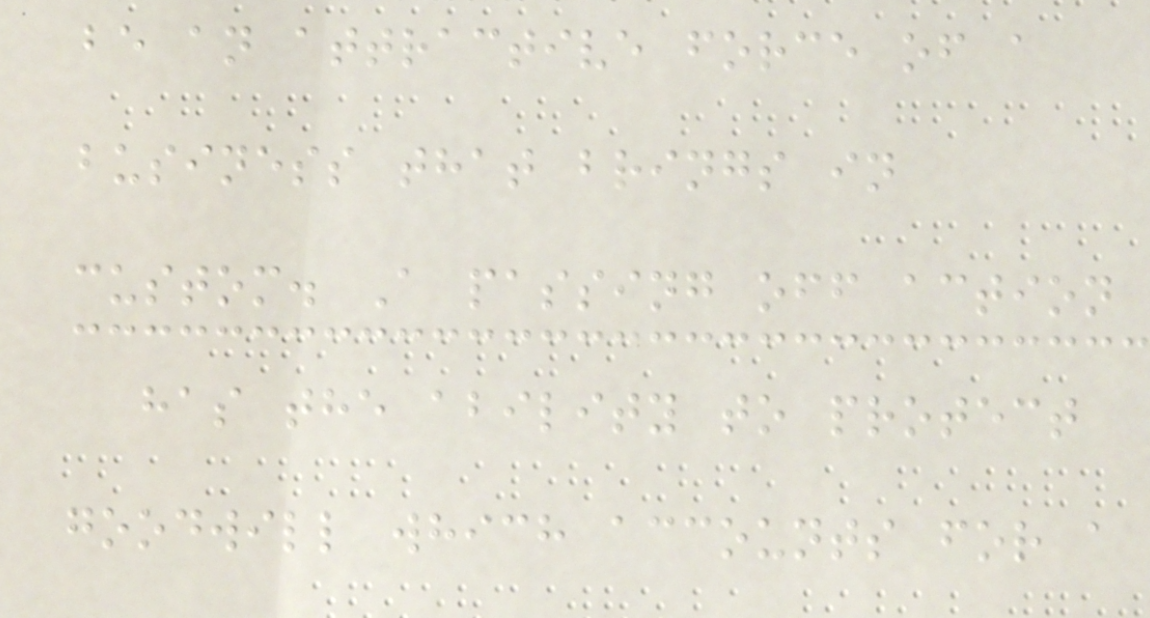be an attractive force of a
business that brings in
custom. A passing off action
has the ability to protect
goodwill which accounts for a
